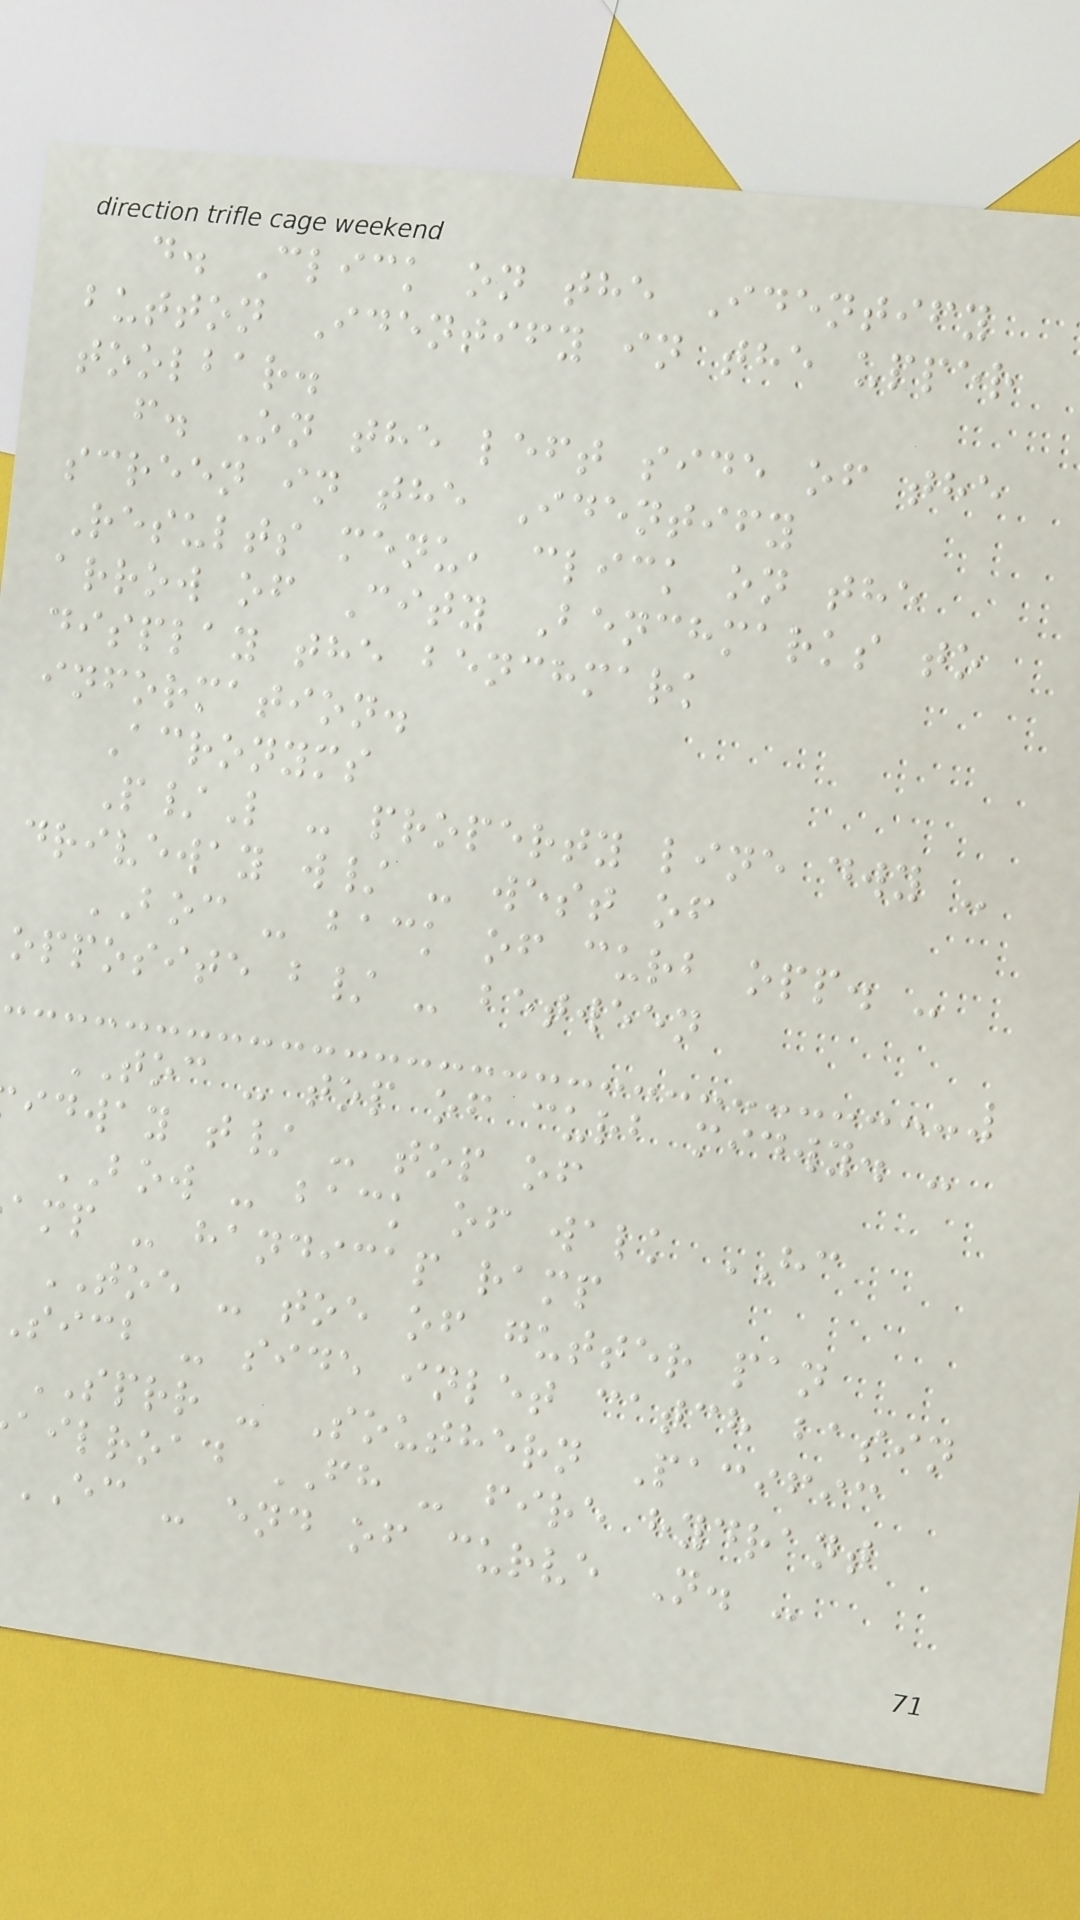d. Click on the Identify
button Identify in the upper
toolbar.
f. On the left side of the
screen in the Identify
Results menu, click on the
arrow of City Benchmarks to
display the benchmark
information.
Acronyms
P/L - property line dwy -
driveway w/ - west of
BOC - back of curb opp. -
opposite b/ - between
TOC - top of curb midwy. -
idway t/ - top of
BOW - back of walk HC
amp - handicap ramp
TOE - toe of gutter pan
sicb - side inlet catch basin
SPRR - Southern Pacific
ailroad FH - fire hydrant
EC - end of curve N. -
